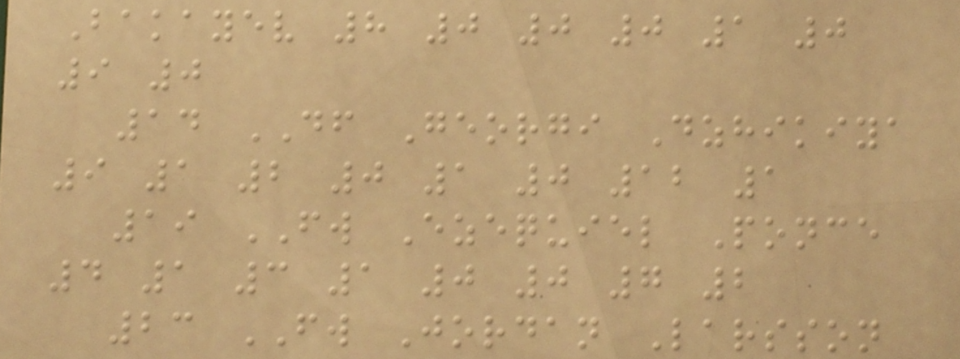Bakayev 8 0 0 0 1 0
9 0
14 DF Georgi Dzhikiya
9 1 2 0 1 0 12 1
19 FW Ezequiel Ponce
4 1 3 1 0 0 7 2
23 FW Jordan Larsson
